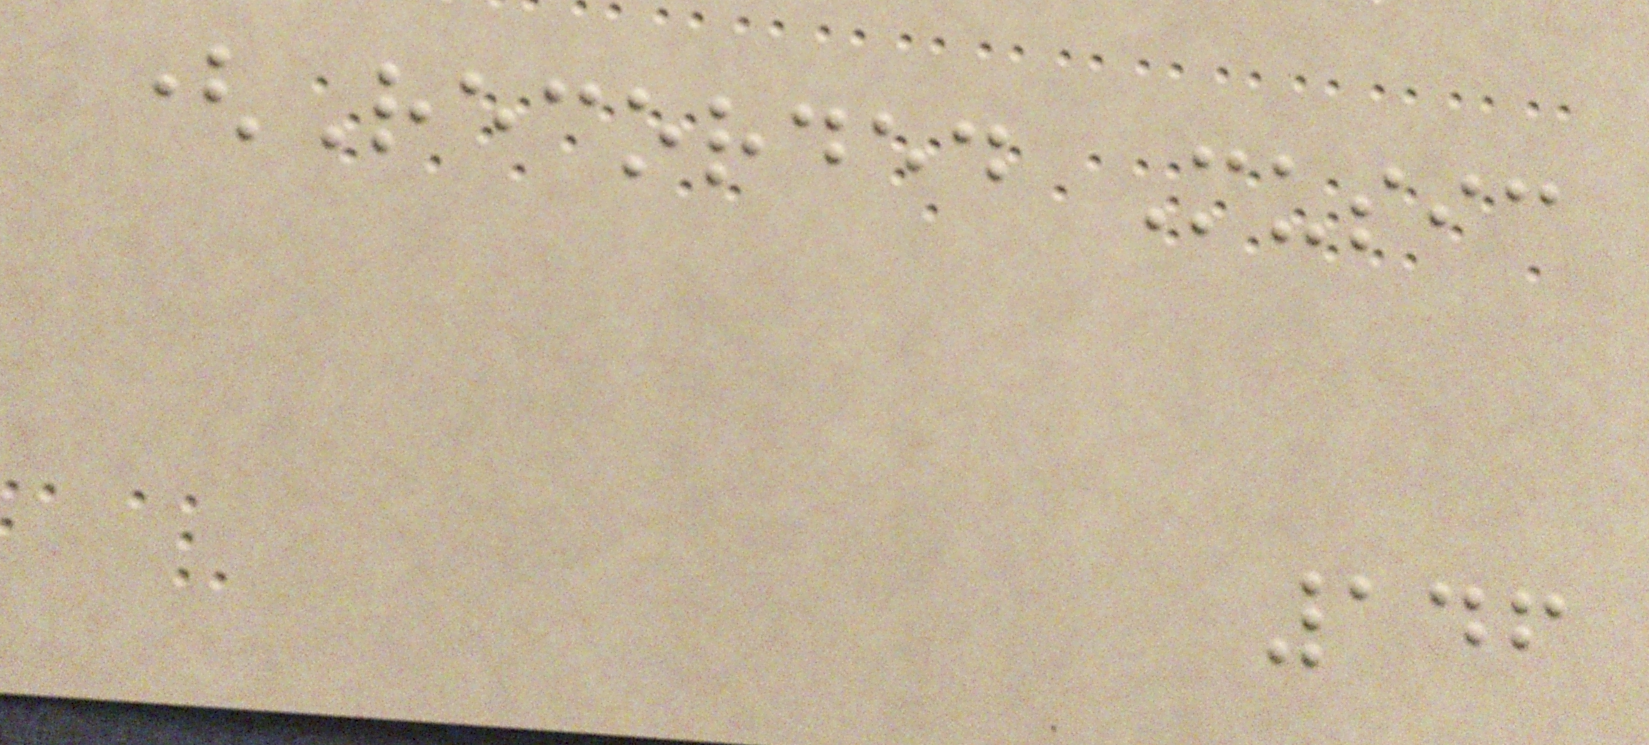(Recorded Music
146
